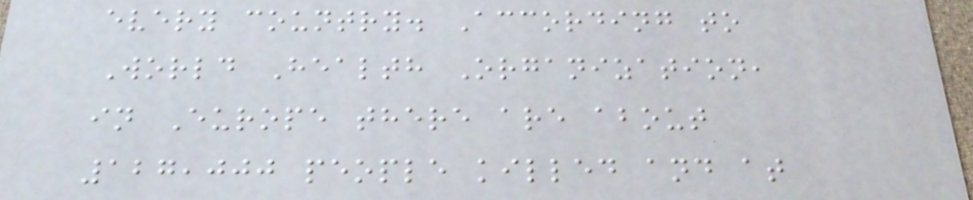every country. According to
World Health Organization,
in Europe there are about
127,000 people killed and at
